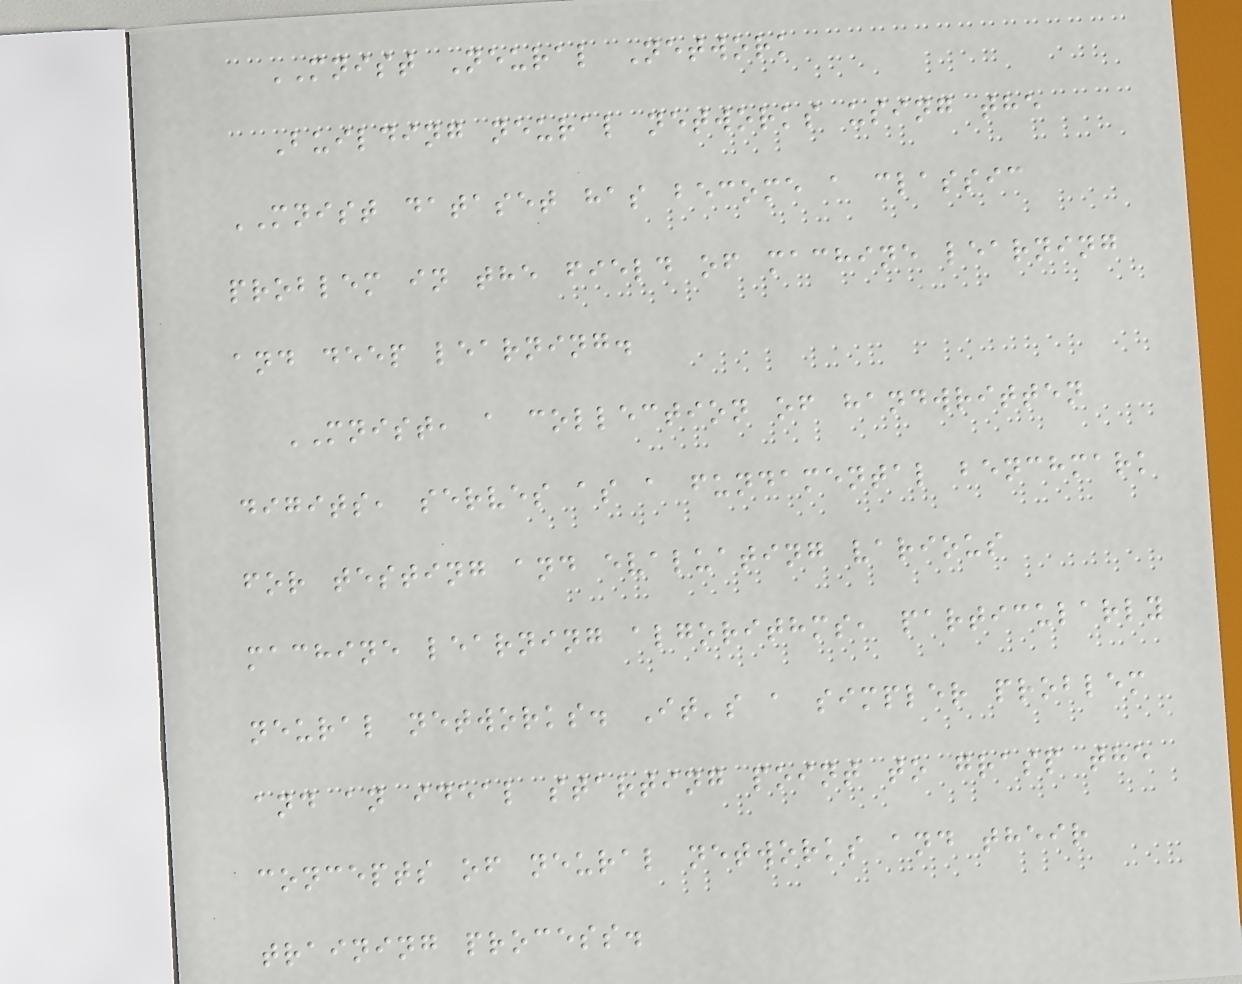MNIST Neural Network
Building neural networks using the
MNIST dataset has become a classic
problem in the field of machine learning
and deep learning.
MNIST, a collection of handwritten
digits, serves as a fundamental benchmark
for testing and evaluating various
machine learning algorithms, particularly
neural networks. It's a simpler problem
and an ideal starting point to grasp the
concepts of neural networks and their
training process.
